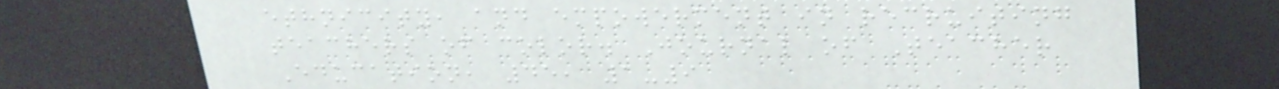ethnicity, and empowerment in recruiting
teachers of color. Journal of Teacher
Education, 45, 1-9
